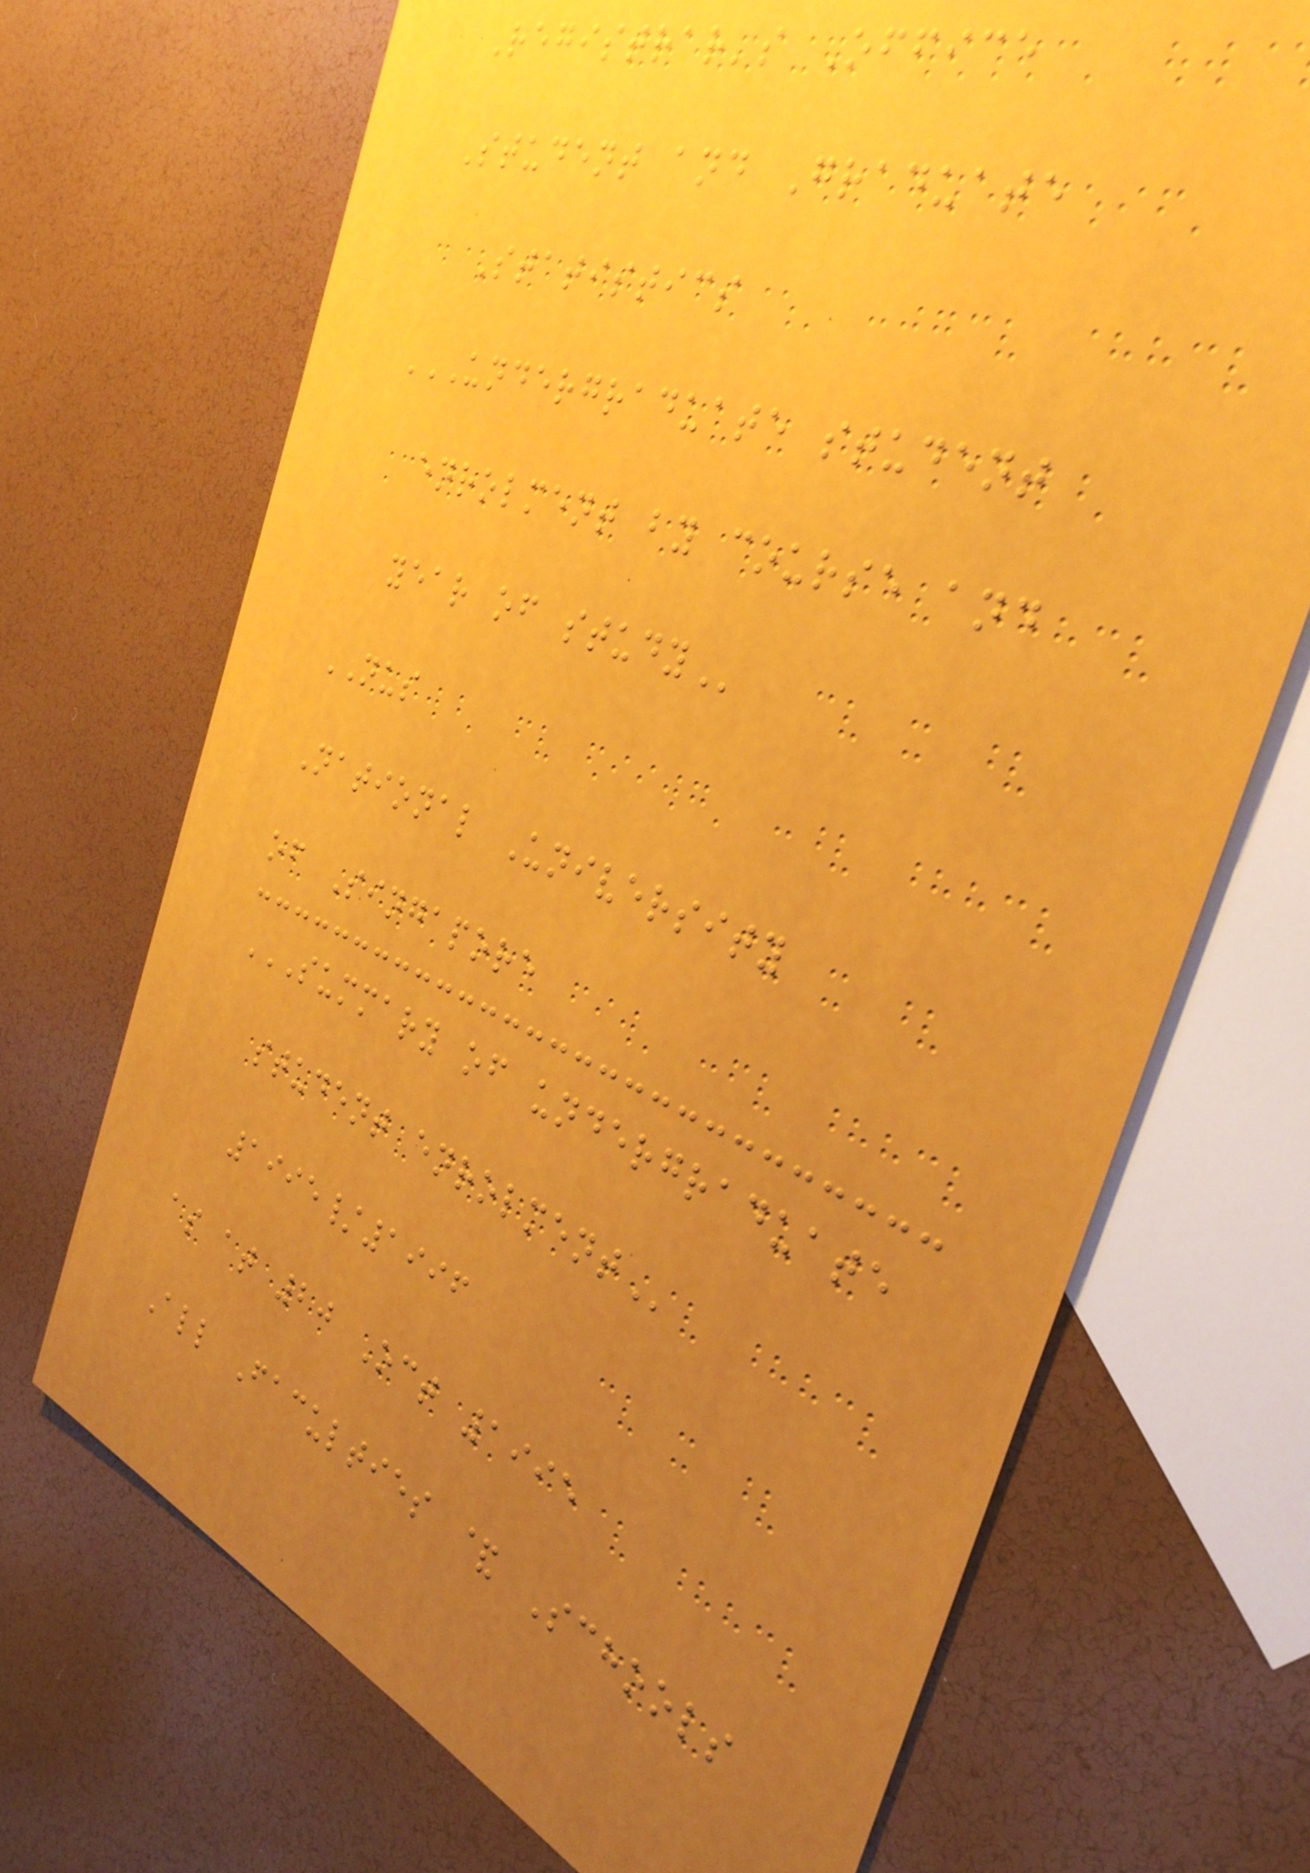Registrar's Office
Student and Graduate
Statistics
UNDERGRADUATE STUDENT
ENROLMENT BY COURSE AND
YEAR OF STUDY
NUS
National University
of Singapore
SUMMARY OF UNDERGRADUATE
STUDENT ENROLMENT
1995/1996
as at 20 Oct 1995
All Faculties & Schools
